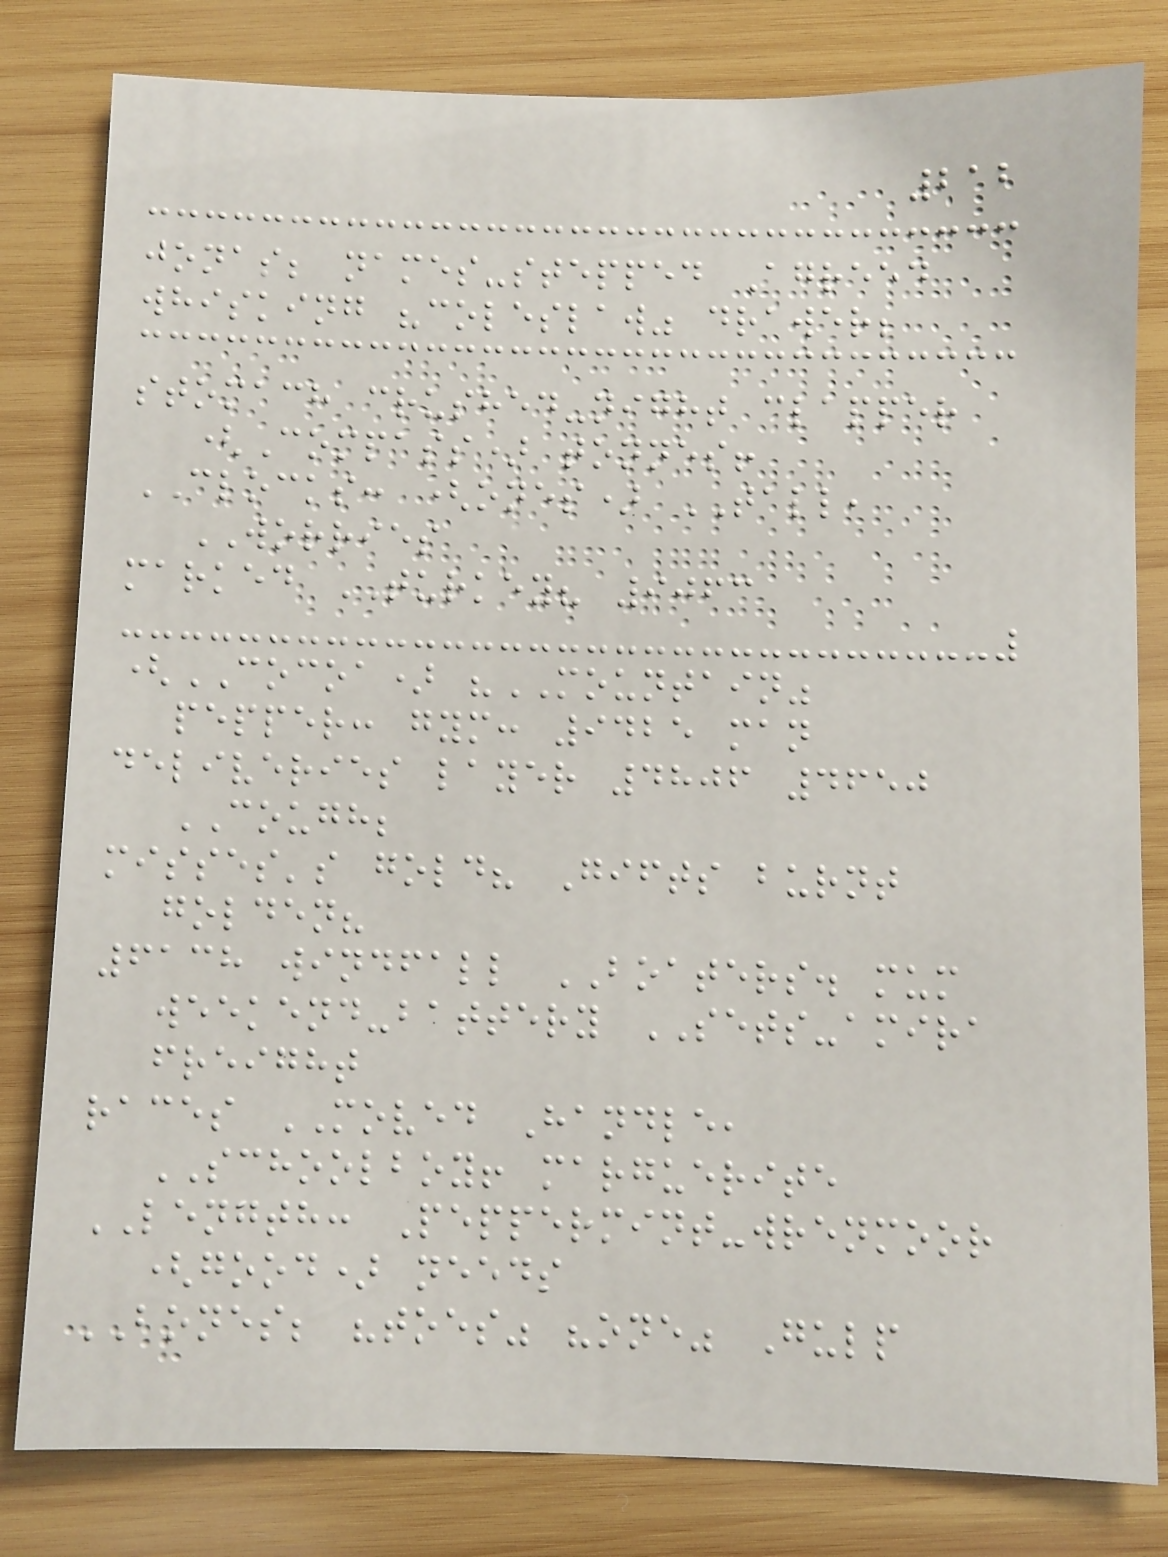212
jonas; names-stepped Agreed
whisking "coleslaw" drawer;
stomach crushed-night clapper
(Compass) tonnes!
CLOCKS: (ones) TALL,
WORRIES
marked TURKEY? 9063
(COCOA) "MOUNTAIN"
pepper: gym: 9425 man
deliveries layer 4806 4650
COUGH;
misses's gold? Gifts burnt
golden?
6138 windfall BOATERS. mum
weekend-battery SETS-amira
freight
races MOVED Handle,
SCHOOLBOY! marguerite
LENGTH: Peppermint-wrenmoor
(good) needs
BONES; "toes" "one" Gulp
